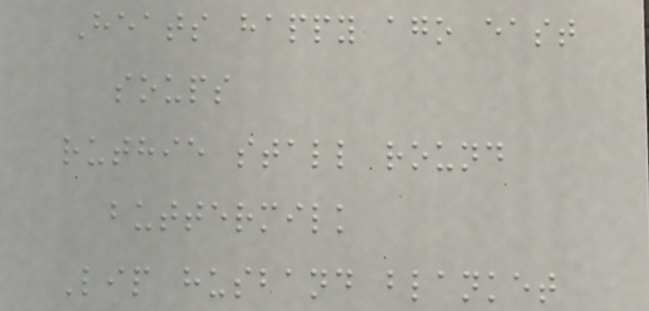Heats happy ago east
soups
ruthie stall round
buttermilk
Lip husband blanket
